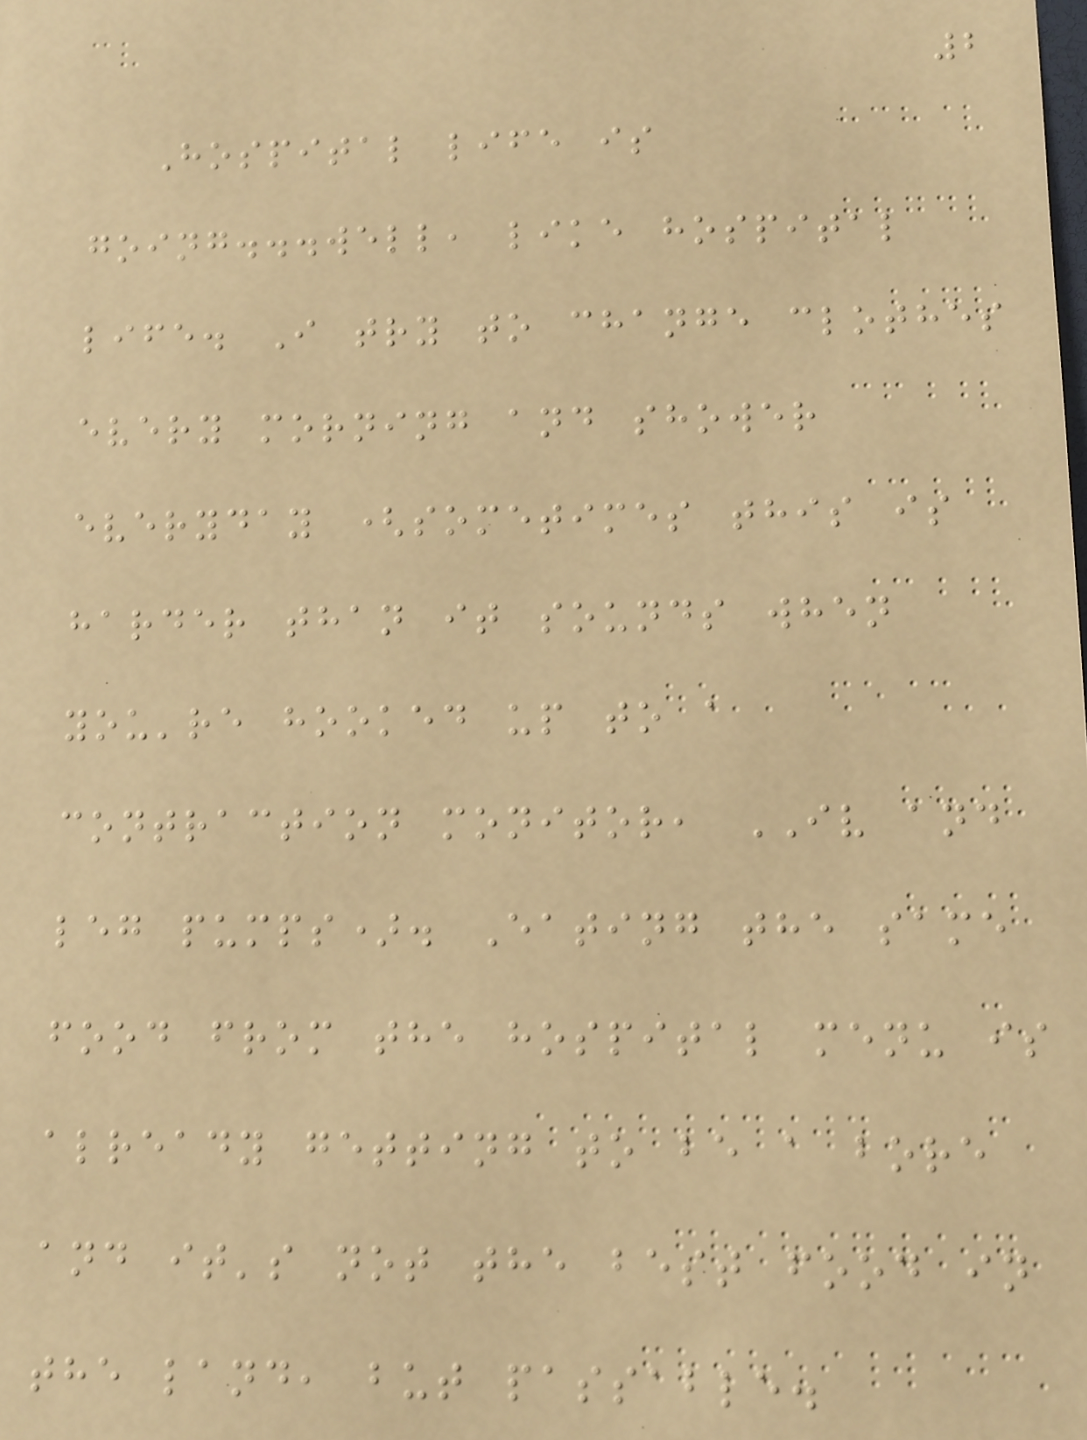2
Hospital life is
going...well, like hospital
life. I try to change clothes
every morning and shower
everyday (sometimes this is
harder than it sounds when
you're hooked up to a
contraction monitor, IV and
leg pumps). Eating the same
food from the hospital menu is
already getting to be a bore
and it's not the best food in
the land, but passable.
